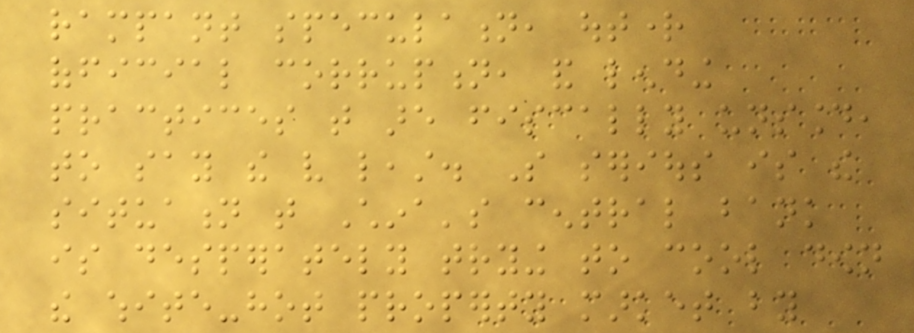rampant speculation, outright
official corruption, and lending
practices that are fiscally unsound,
to say the very least. So serious is the
situation that China's central bank
is desperately trying to cool down
the white-hot property market by
